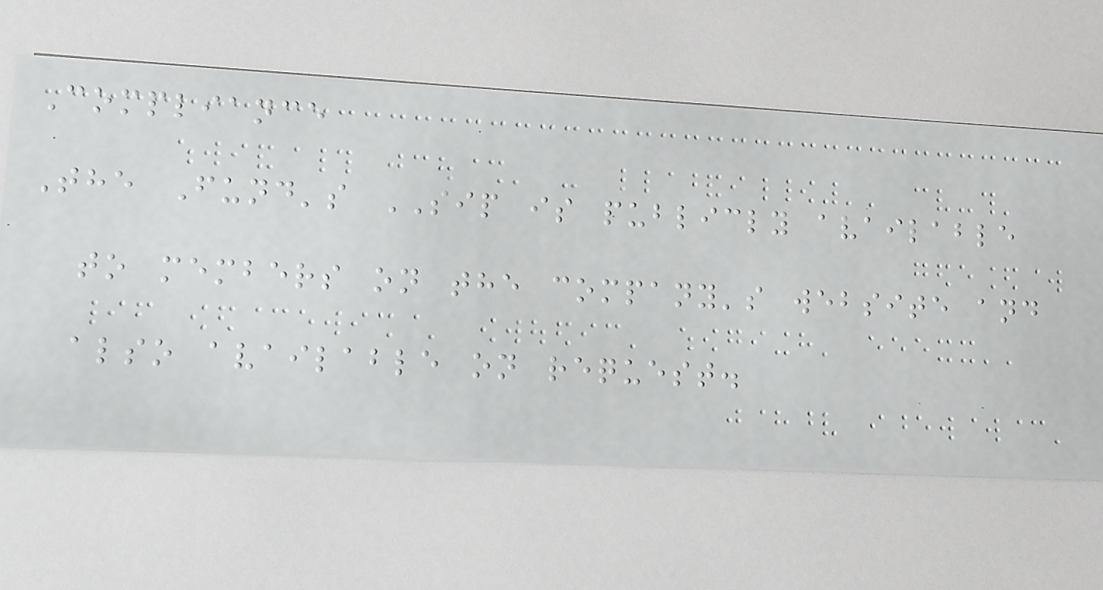Compliance
The Fund's SIP is publicly available
to members on the company's website and
also available on request.
